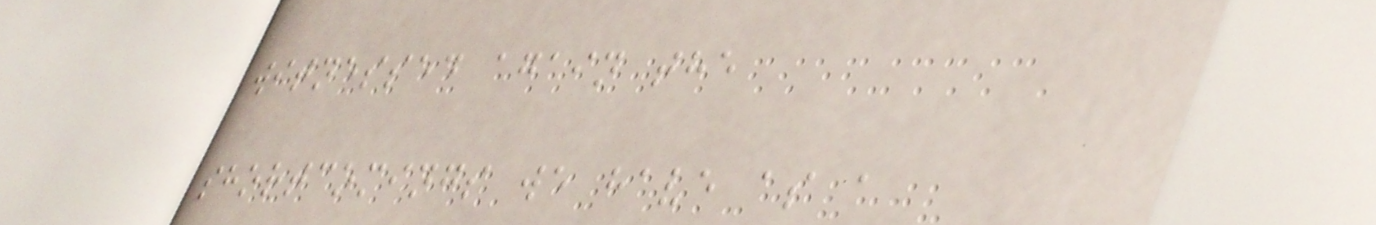witnessed again the
shortcomings we have as a
